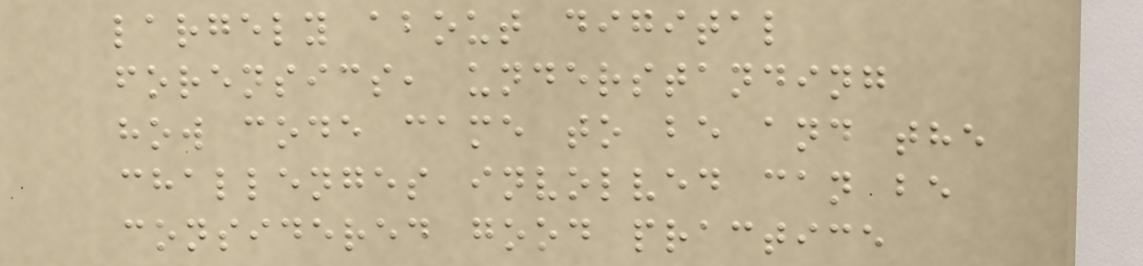largely about digital
forensics, understanding
how code came to be and the
challenges involved can be
considered good practice
